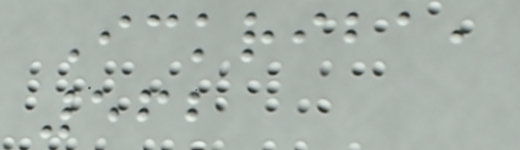Ickriba,
562
